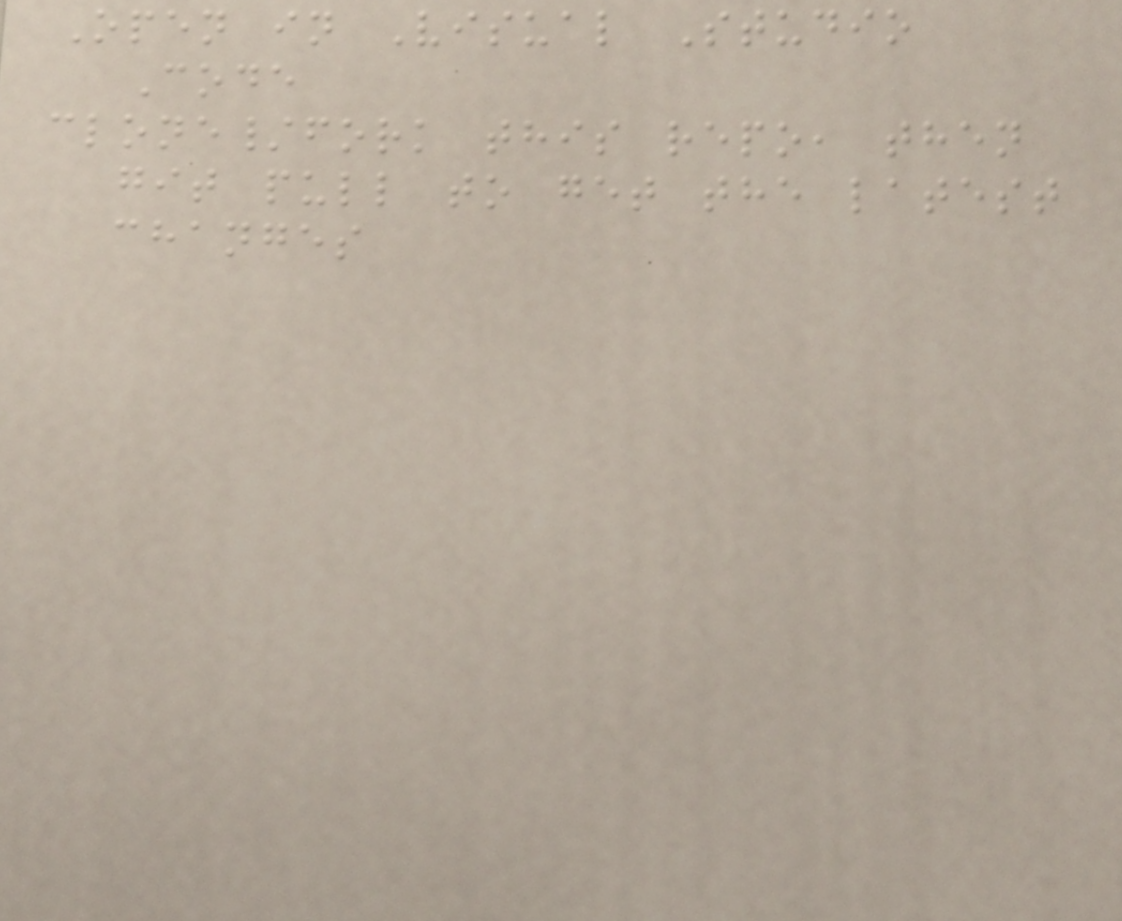Open in Visual Studio
Code
clone/fork this repo, then
git pull to get the latest
changes
